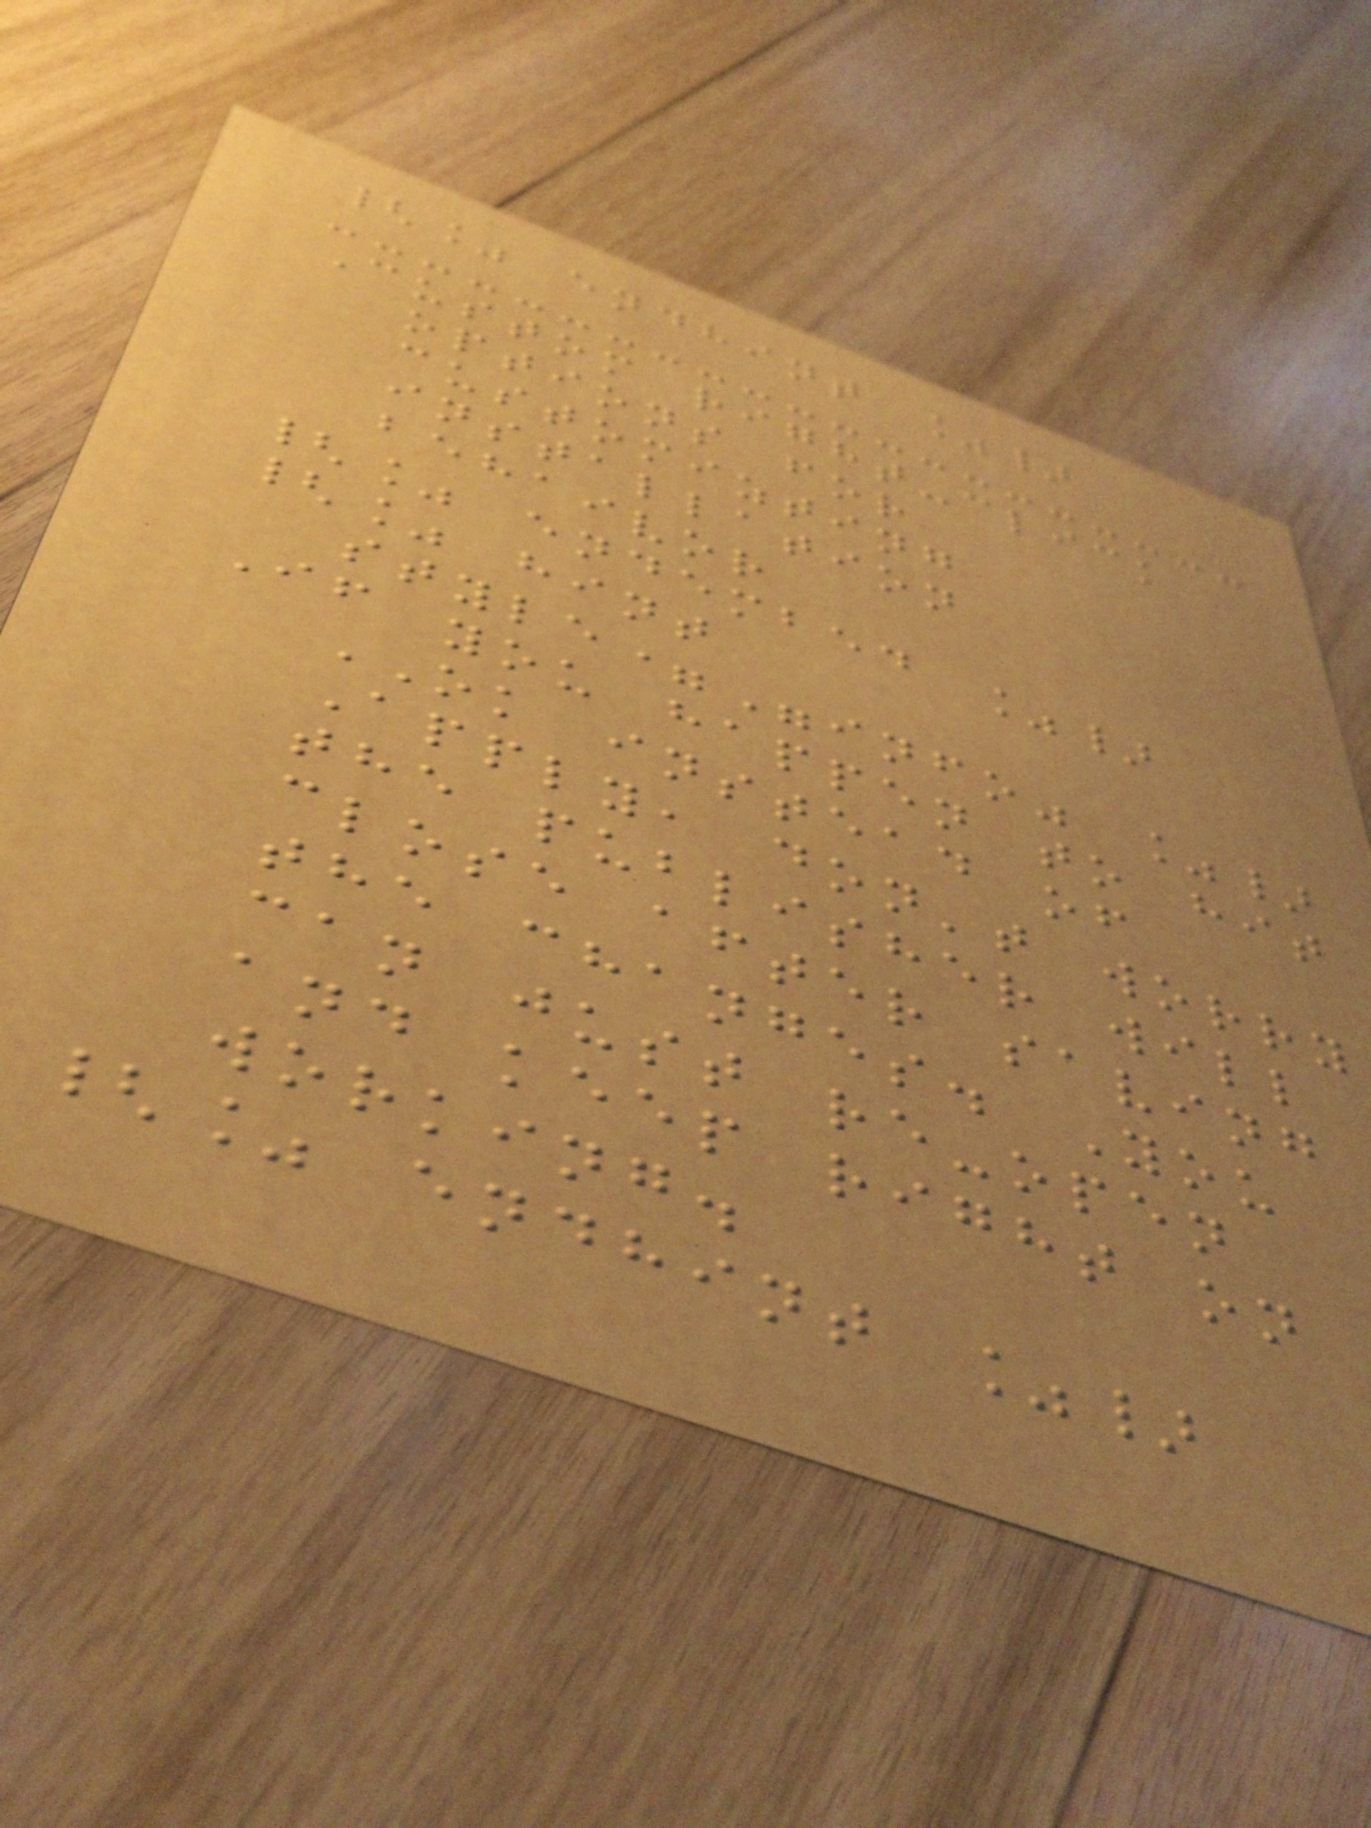{% endhint %}
Custom right-click
options for
customizting
installation
behaivor
{% endembed %}
{% hint
style="info" %}
If you happen to hit
OK instead of
Apply, don't worry
the publisher will
close after saving
the changes. You
can just re-open
and keep right on
working.
{% endhint %}
